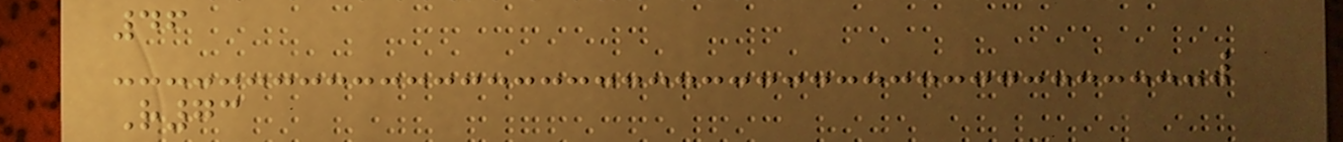46
R73
